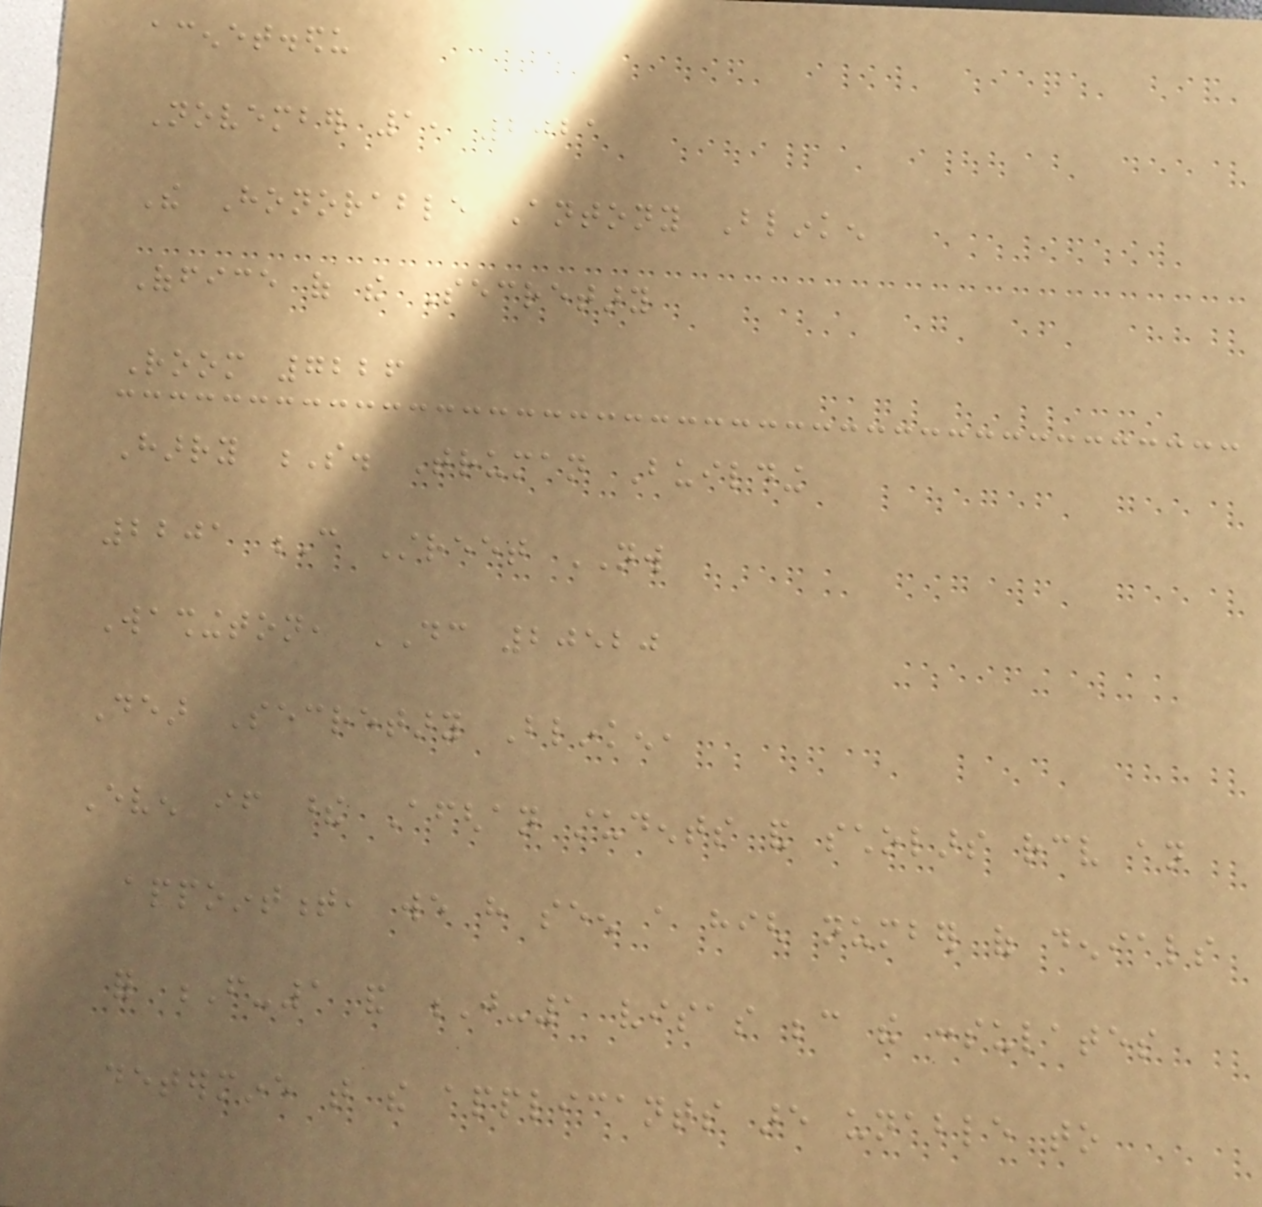acenet.edu
November 1, 2021
The Honorable Antony Blinken
Office of the Secretary
Room 7226
Harry S. Truman Building
2201 C Street NW
Washington, DC 20520
Dear Secretary Blinken,
Even if these Afghan students and scholars receive an
appointment, we have seen a high number of denials
for F-1 and J-1 visas because the consulates
determine that the applicants are unable to
